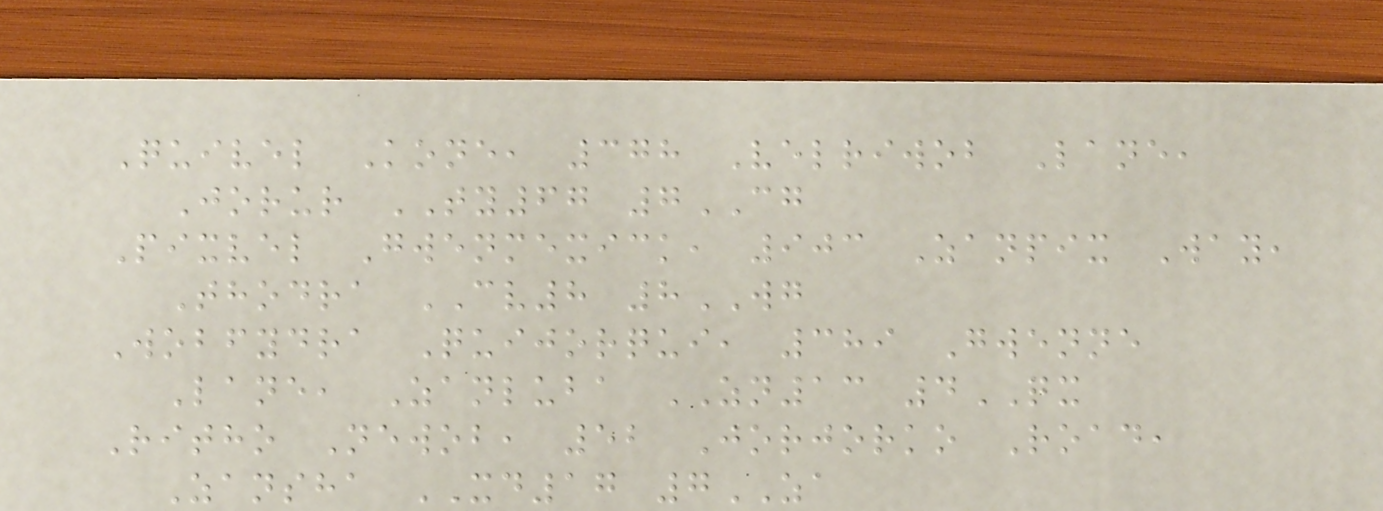Quivel Kone, 378 Velriwob Lane,
Jorur TY67 7CG
Pixvel Gwenmexick, 903 Zanpix Way,
Thodra CV8 8WG
Wobfydra Quijorqui, 389 Gwenne
Lane, Zanluba ZN13 4QX
Ritho Newob, 52 Jorjorko Road,
Zansha XD17 7ZA
